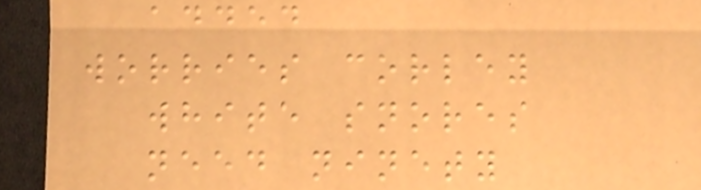added
worries corley
white snores
need ninety
